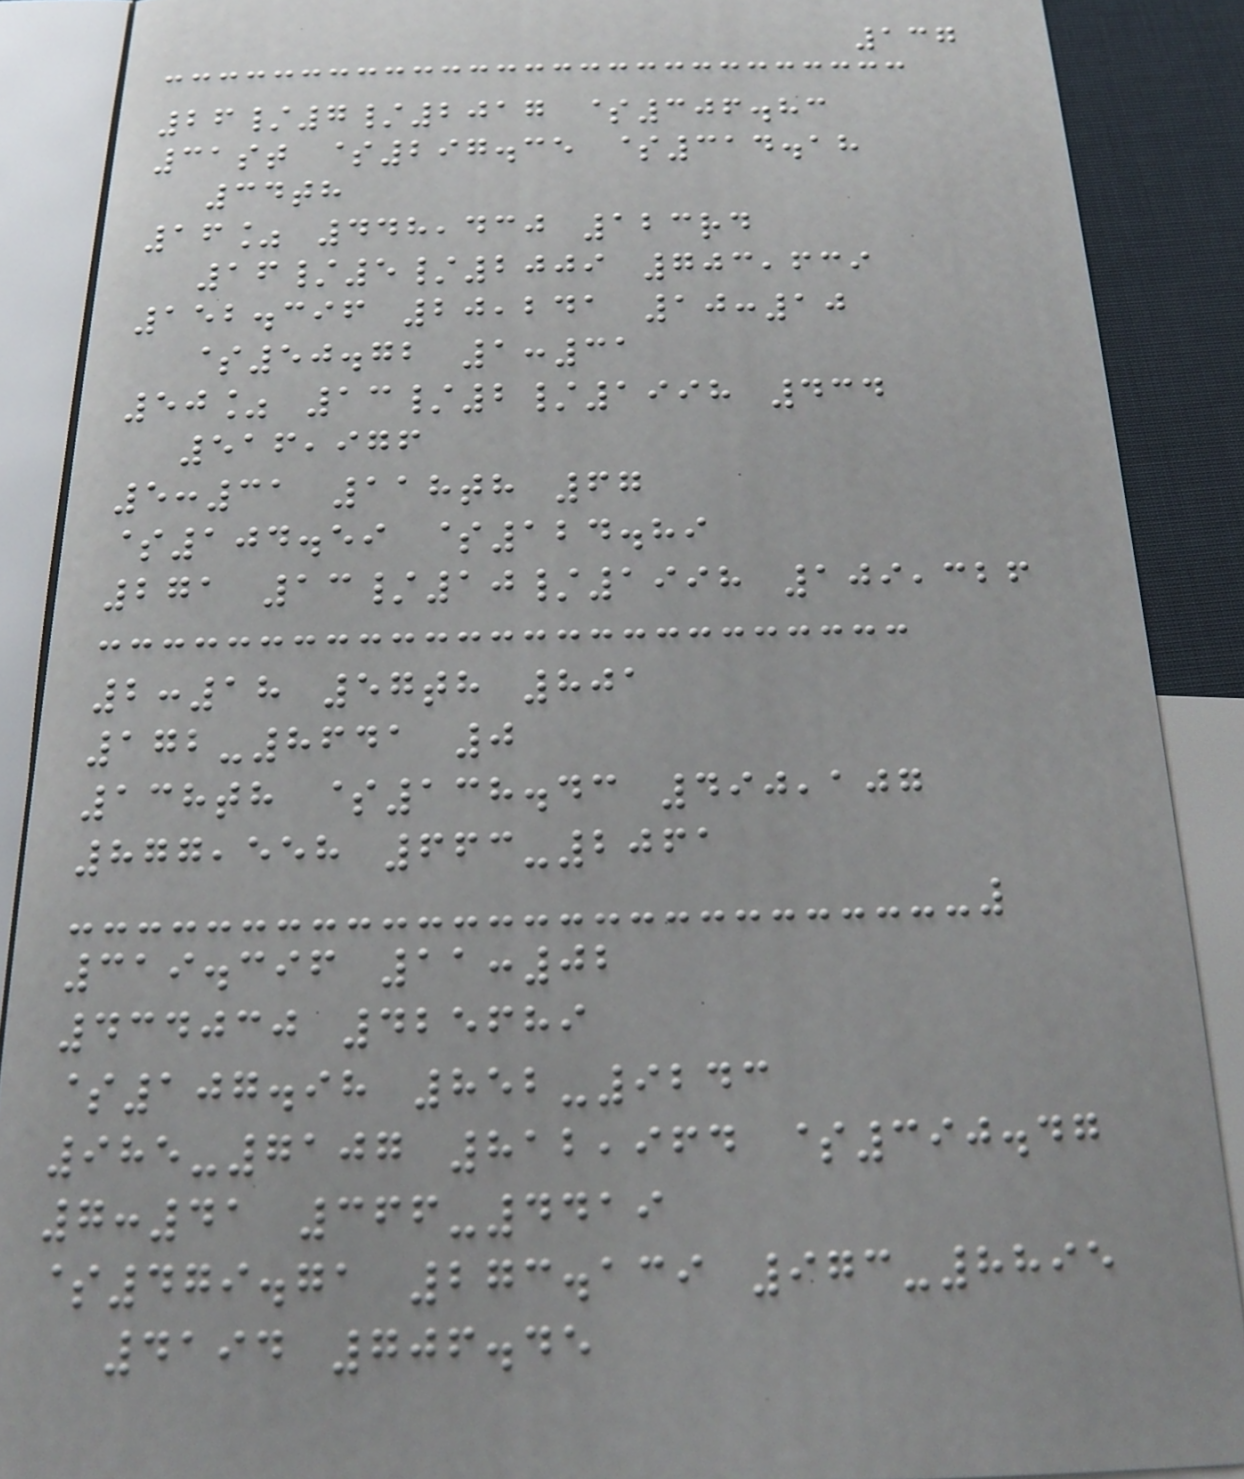137
26/7/2017 $306.83
31st $297.35 $314.18
34th
16% 448,430 123rd
16/5/2009 703,639
152.396 20,241 10:10
$50.72 1:31
50% 13/2/1998 434
516,976
5:31 118th 67
$104.59 $124.89
271 13/10/1998 109,326
2:18 57th 801
172-8641 0
138th $138.43 490,107
877,558 663-2061
319.396 11:02
434030 425689
$107.98 852-9243
985-7107 812,964 $390.47
7:41 366-4419
$479.71 273.139 973-8895
4194 706.45
